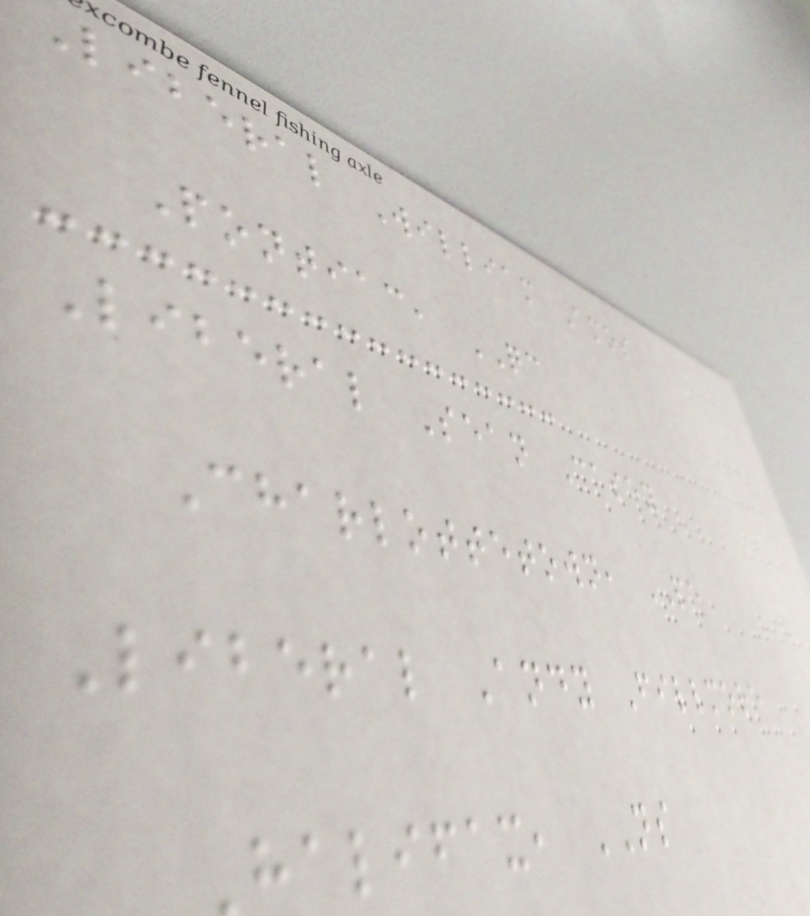Liberal William Amos
Pontiac, QC
Liberal Sean Casey
Charlottetown, PE
Liberal Andy Fillmore
Halifax, NS
